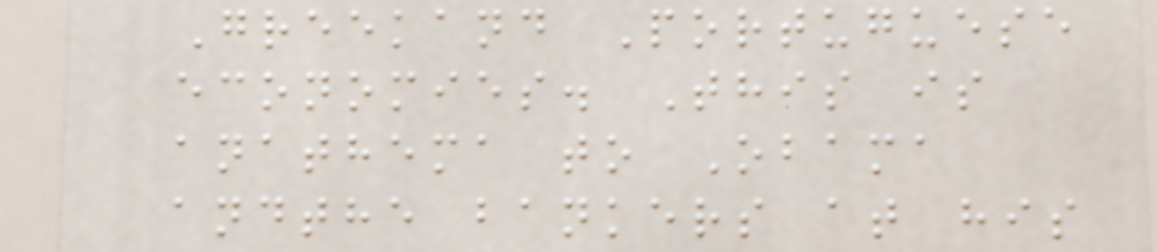Greekand Portuguese
economies. This is
anathema to Obama
andthe bankers at his
